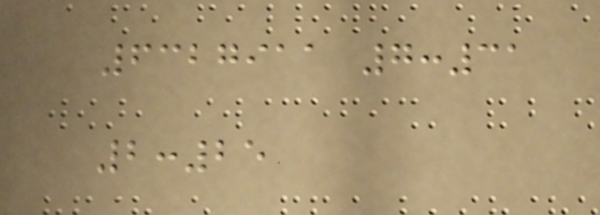6327911 7:31
2:25
